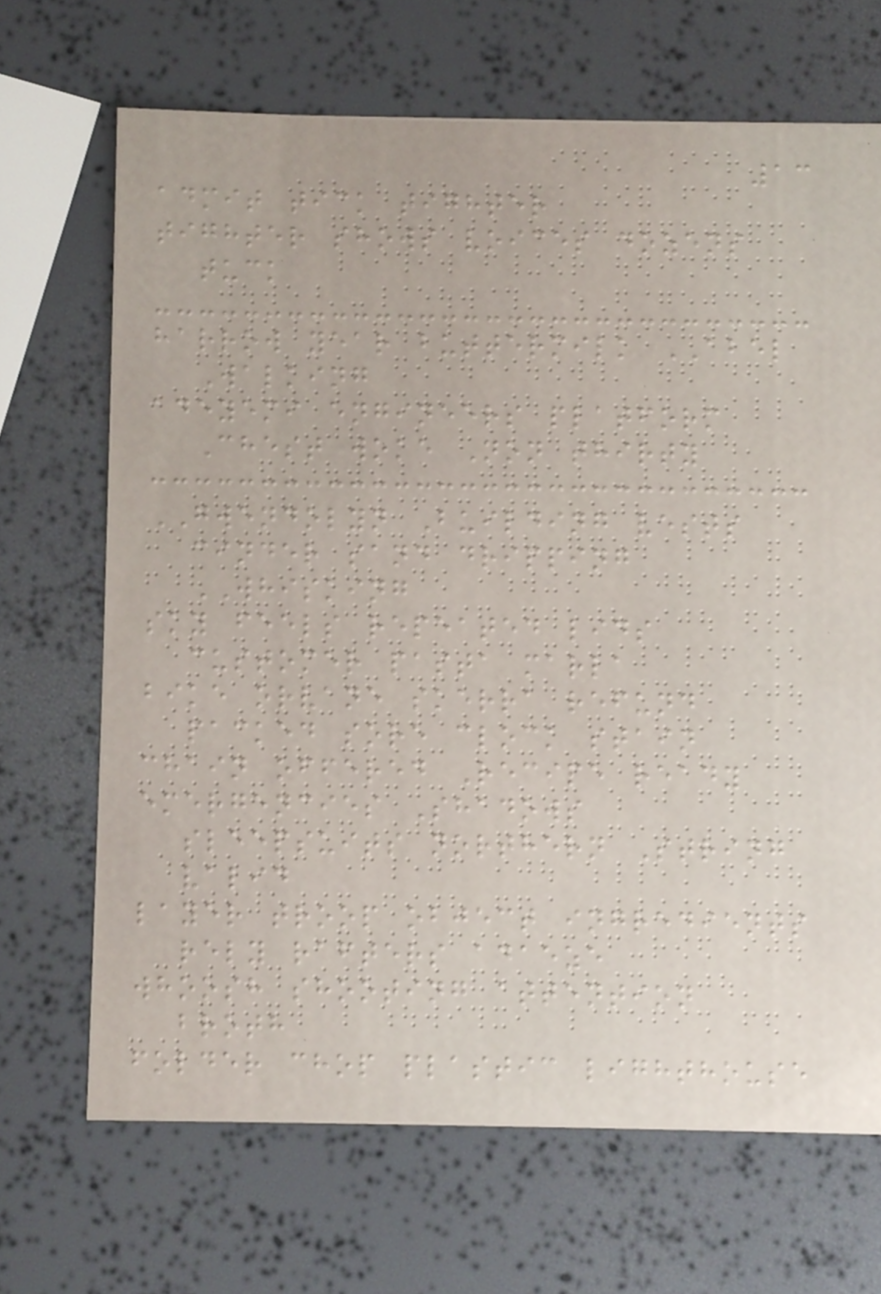13
admit tick tighter
tighter shows voices dozens
tuck
harrow year buttermilk ABEL
Walking
adeyemi engineers platform
Chest woke Non thirty
GWENDOLYN Building vests
cinder sand dripping
WHISKING
sky feels repeated lids
customer pasta marla
bike orvane skerra refund
packed sore clock stain
chain offered Recipe ready
emergencies Shadows
sleepsuits northern String
valid
layer troop object ingredients
rely rafters adaeze
whoosh shooting attention
broth
folder chop plastic lighthouse
